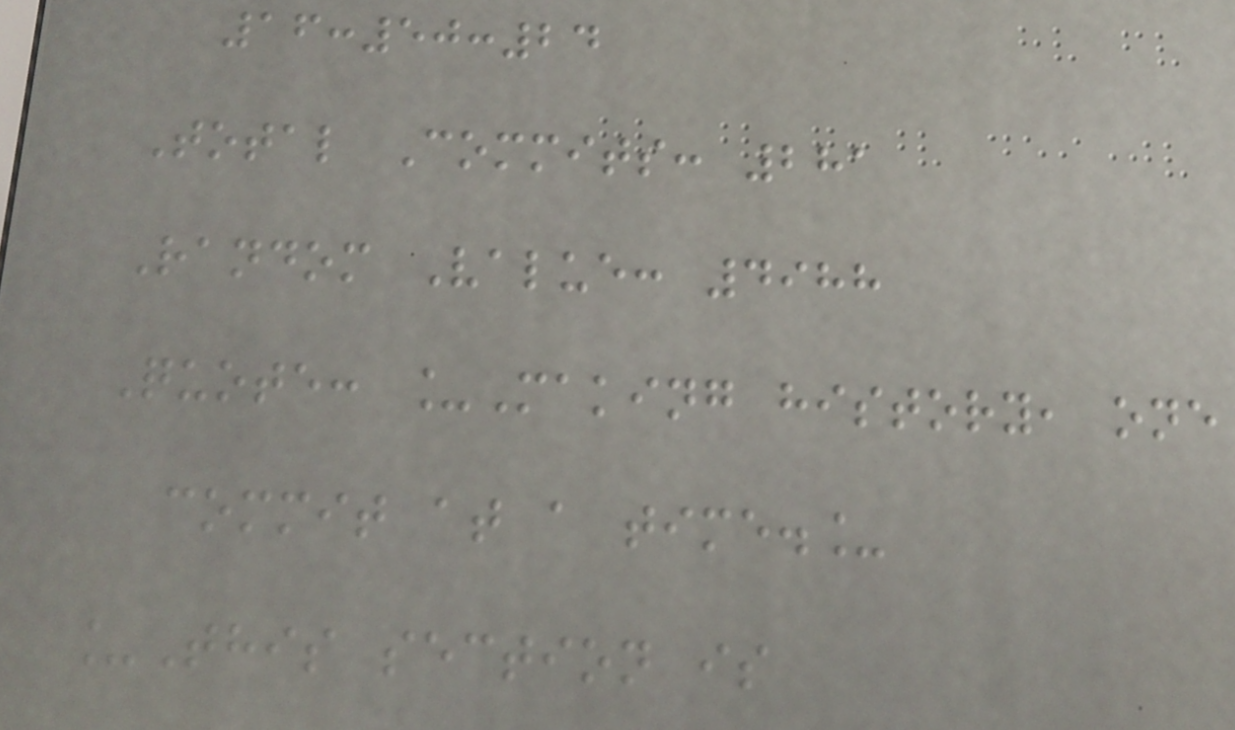16:50:24
Total Commits: 281
Random Value: 4988
Quote: _Making history, one
commit at a time._
_This section is
